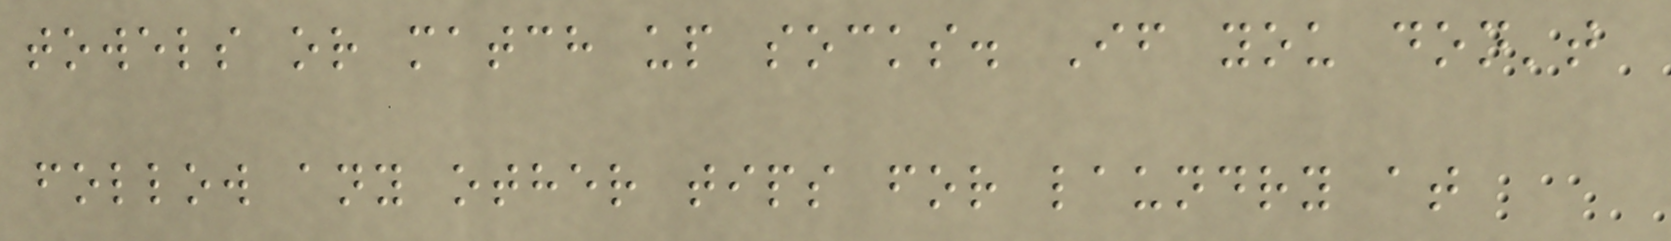towels or match up socks. If you don't
follow any other tips for laundry at
